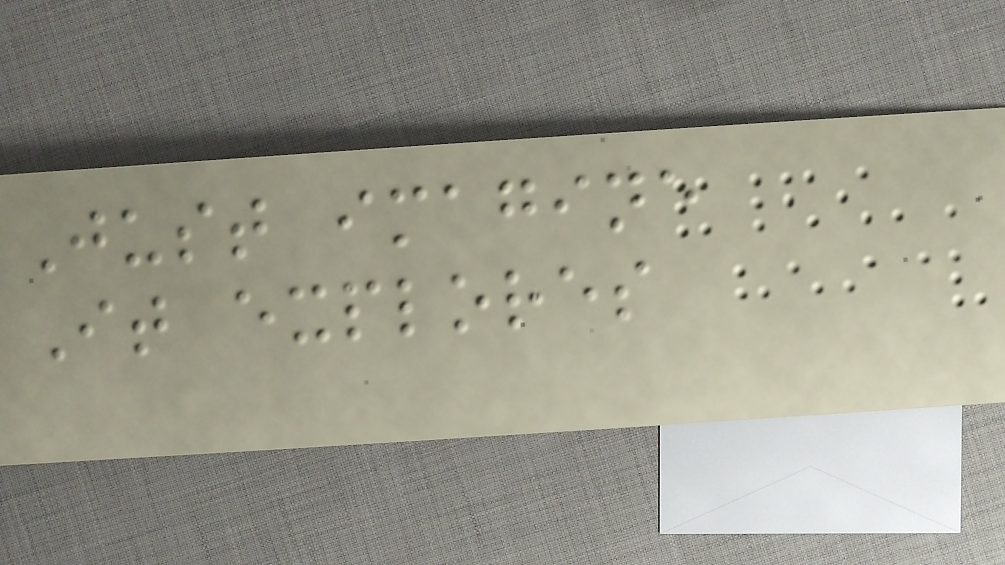Just imagine
It explores
